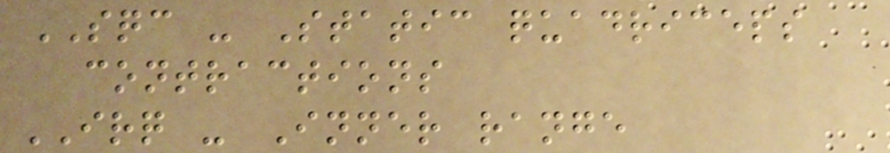SQC - Static quadriceps
contractions
IRQ - Inner range
